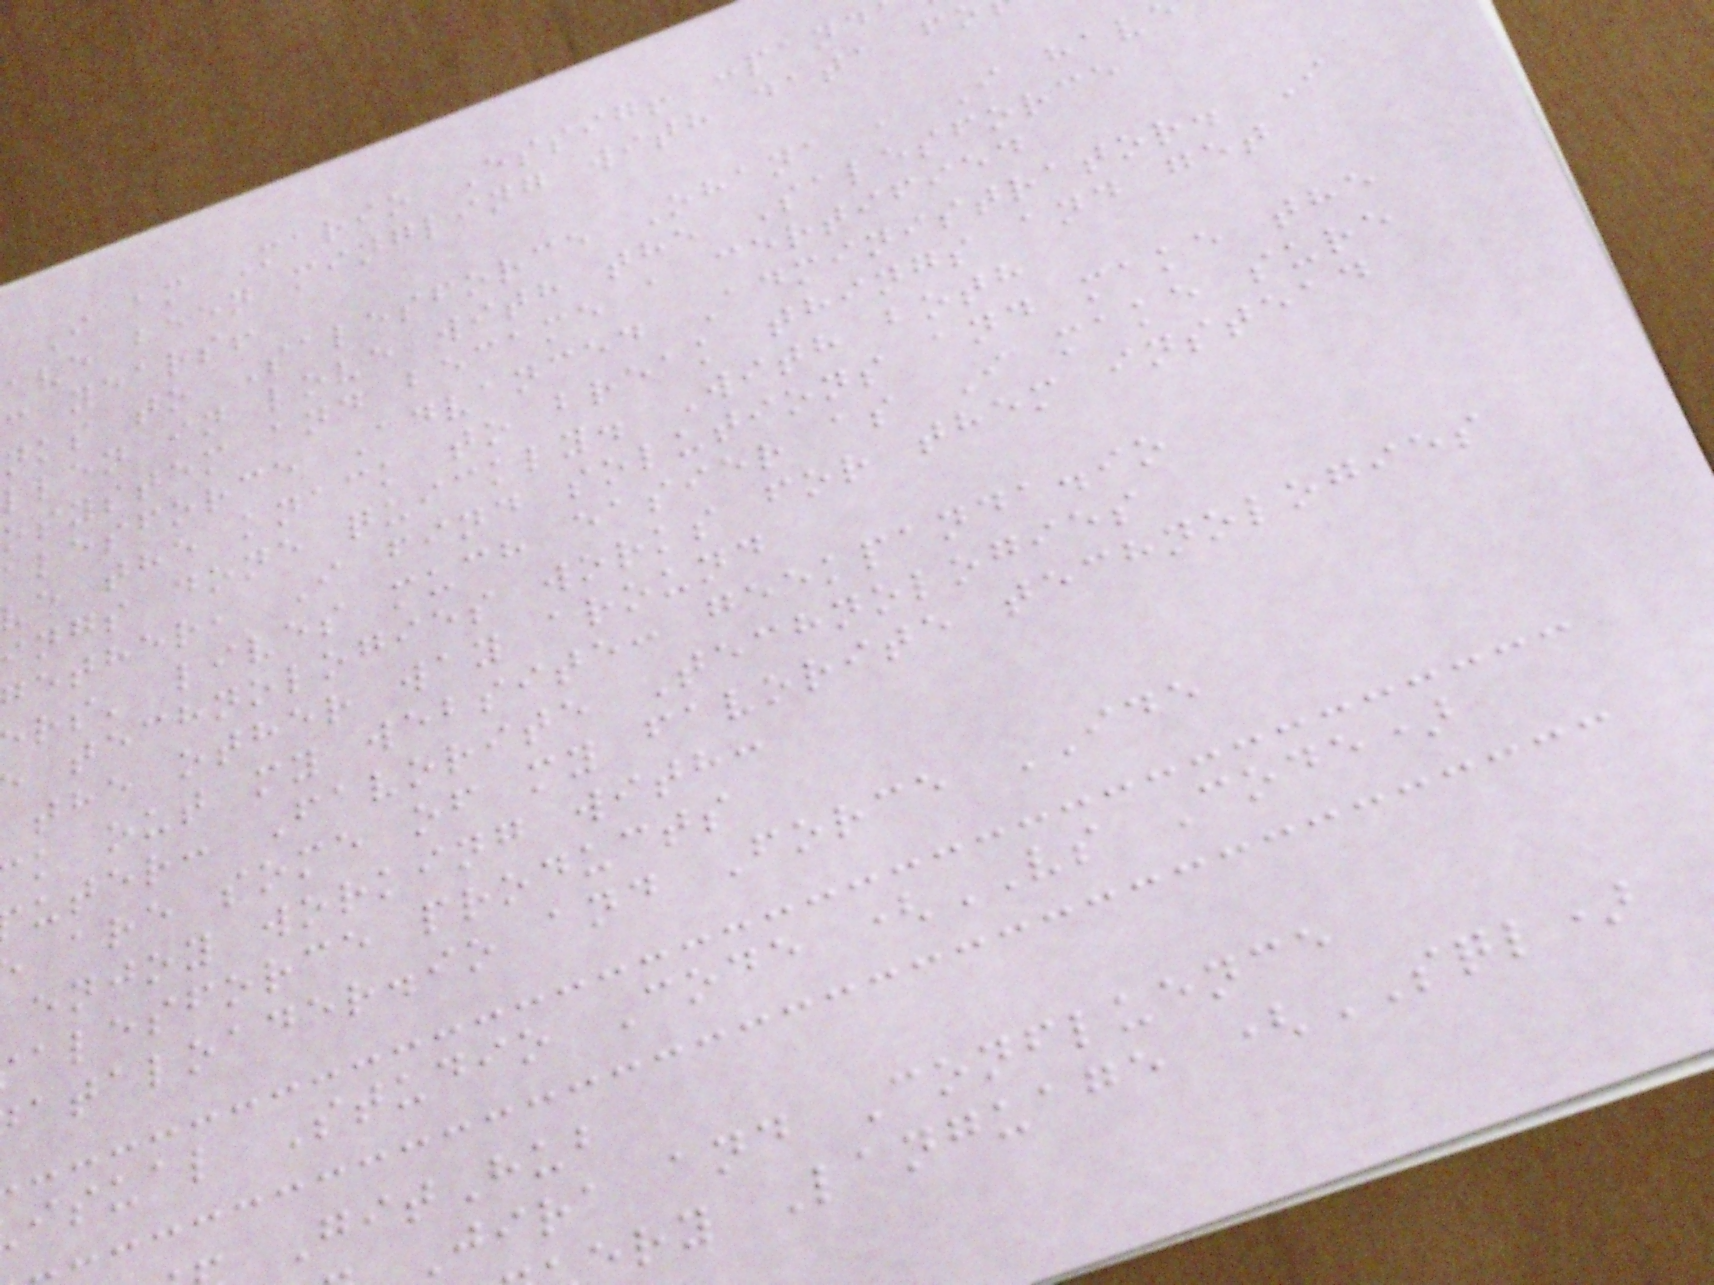I am Mario Essig! :pand
ave been mingling with data f
c years!
nks to Salesforce Ohana , I hav
llen in love with the Salesforce
osystem and became a certified
alesforce Advanced Administrator. I
ve the knack to break things and get
ings done quickly. With both
gether, I find solutions and make the
rs' lives much easier as I make sure
technologies works for them instead
the other way around
k out my website: geekpanda.io
uter: Favorite Technologies
are some of my favorite technologies
enjoy working with:
alesforce products
ataloader.io and Force IDE
isual Studio Code (VS Code)
GitHub
Jira and Confluence
ery Language (SQL)
